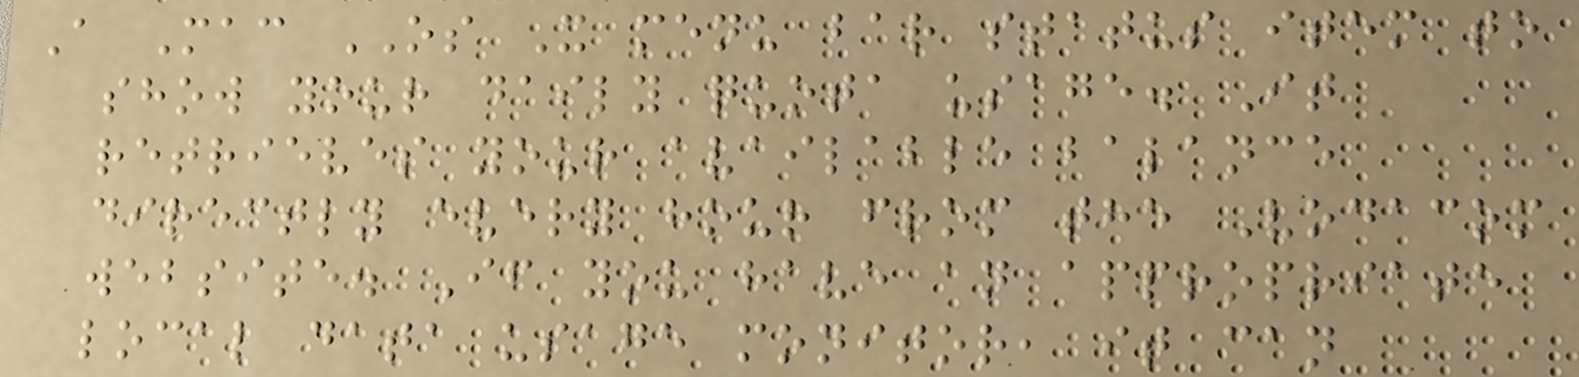A Mac OS X menu bar status item to
show your daily quota usage. It
retrieves your available balance
directly every hour from the Vodacom
website. If you have an appropriate
local data usage monitor, it can
